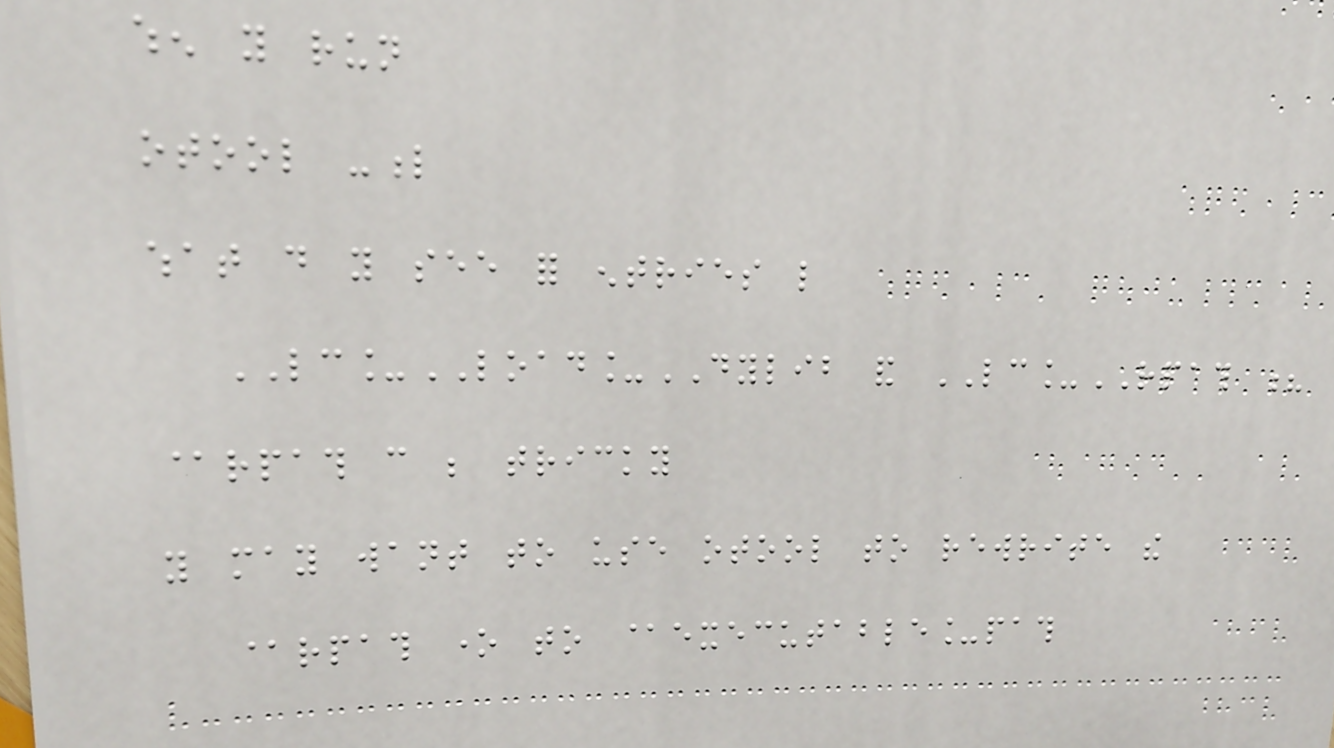when you run
otool -l
what do you see for entries like
LC_LOAD_DYLIB and LC_RPATH ?
@rpath can be tricky
you may want to use otool to rewrite the
@rpath one to @executable_path
